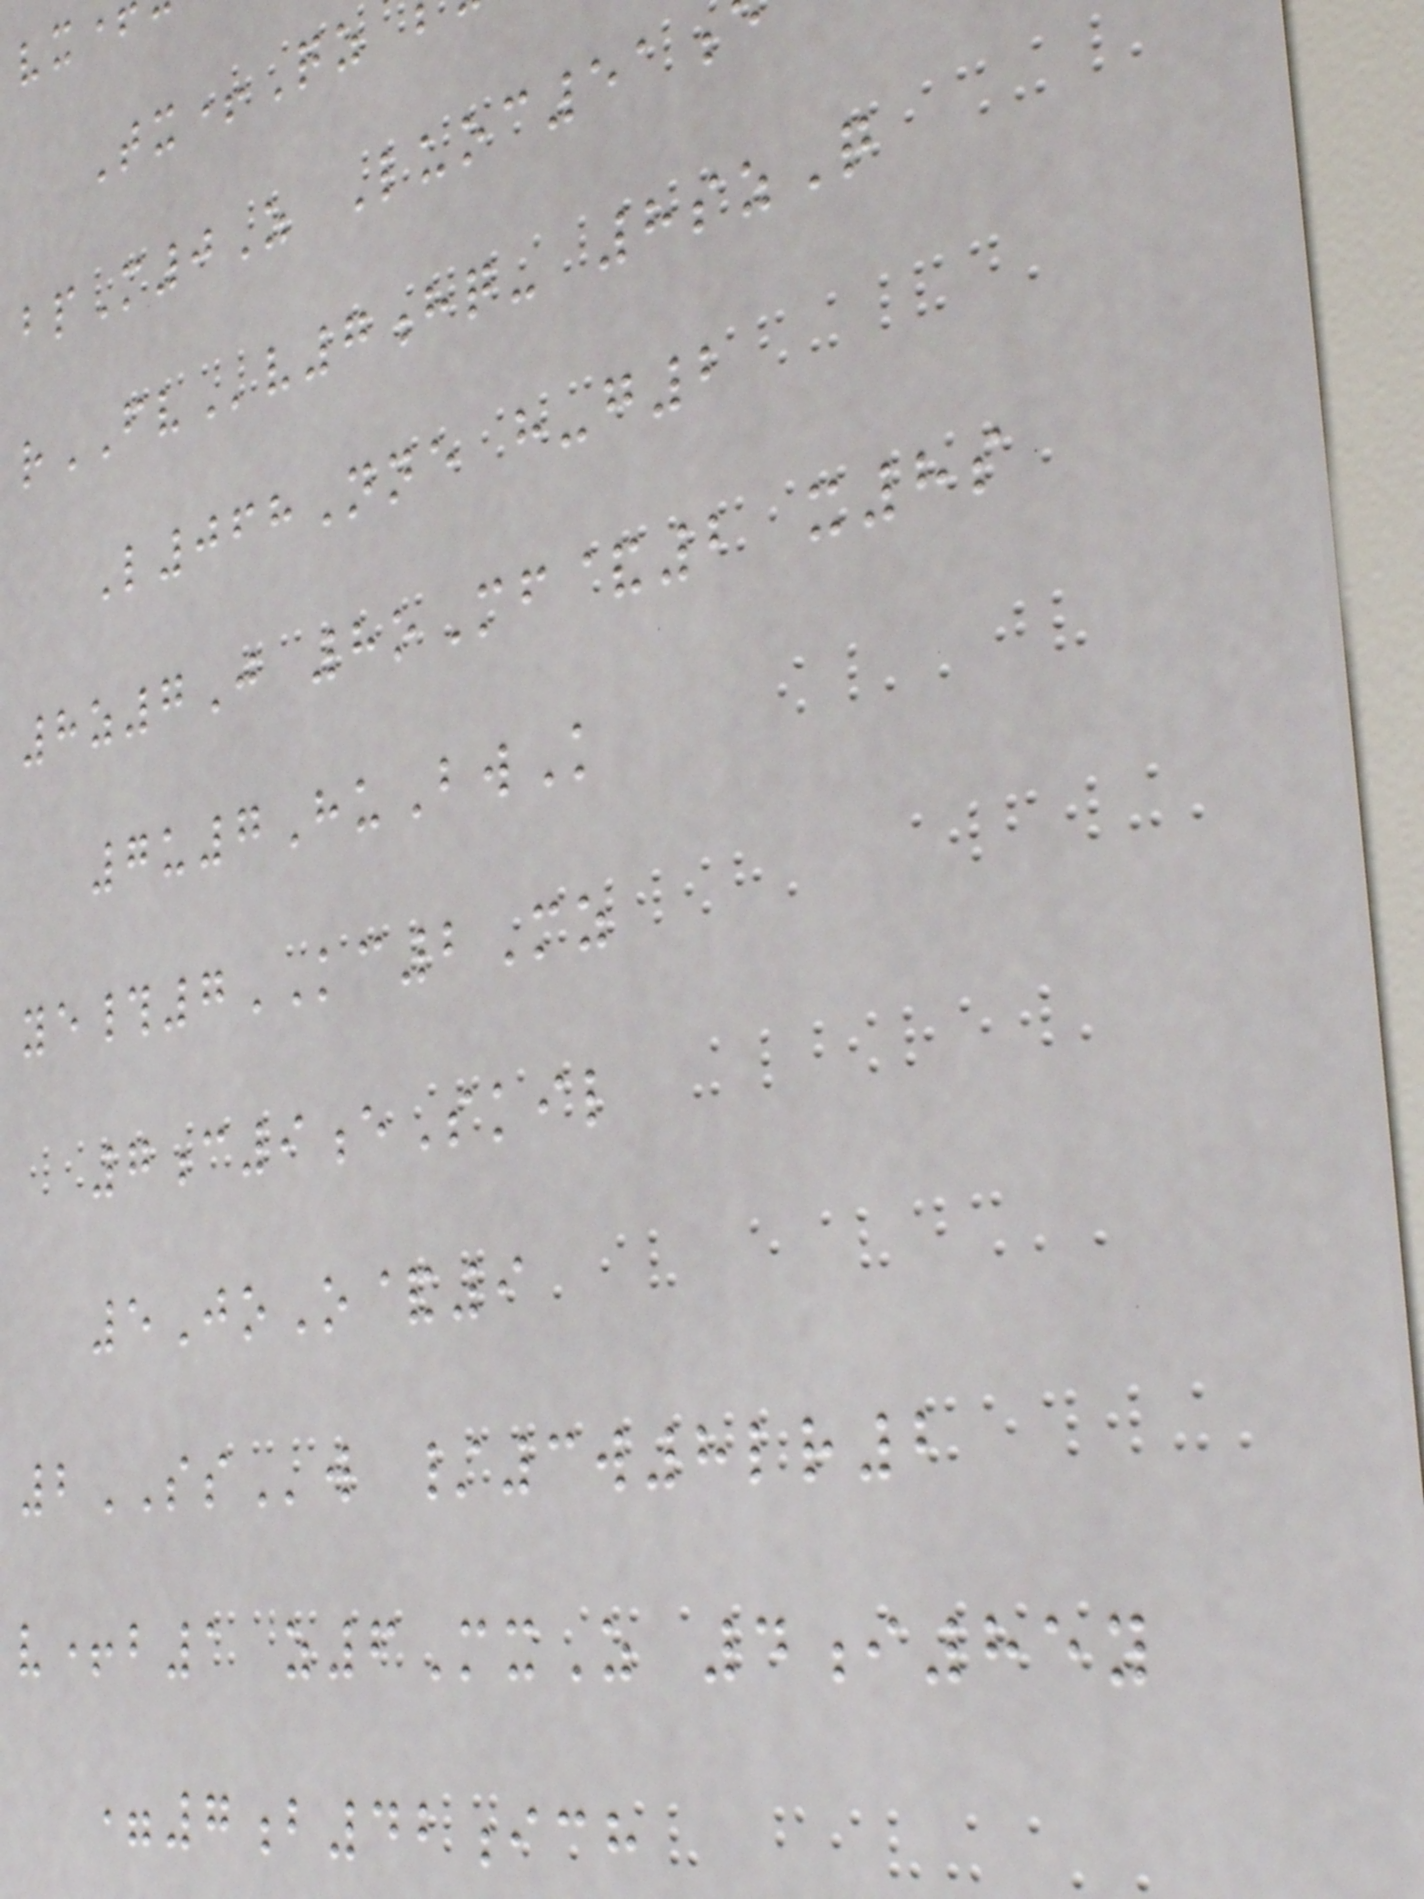Tx+Qz
bpM0Z Luoc51
rFVv7hq- 8szQ
L068Nne h-g2
8z7J 8oMf&2 x8s
7u7HuBwK
ye#7KC2Mz
7c9eSkil
5JoO&9
2SSw /3w8lr2
v+b1 z6MxZ 4i85y
=7b42ich
